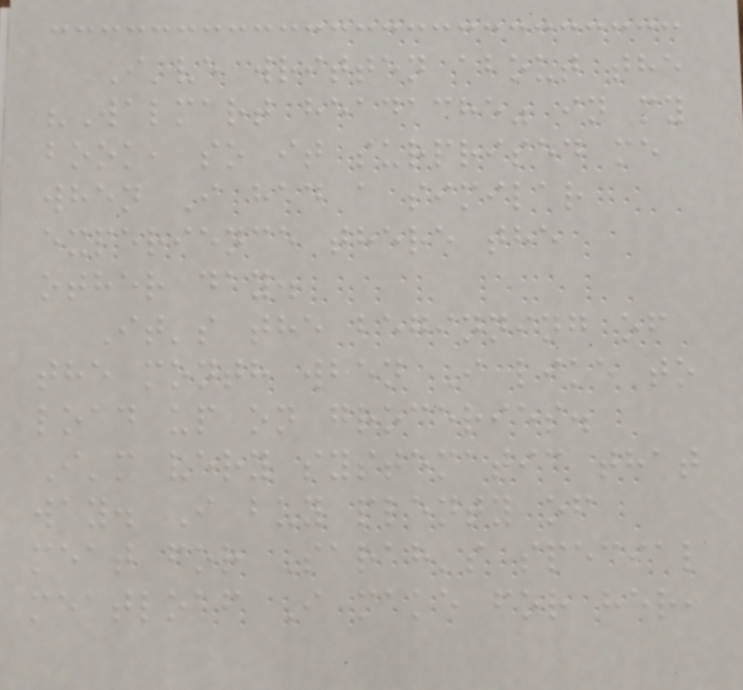I've written about the
"Walmart headache" in my
book, so it surprised me
when I had a similar
experience there the
other day.
It's the beginning of
the month when I like to
load up on groceries.
I'm very systematic that
way. I buy plenty of
meat for Sarah's special
meatloaf I make for her,
